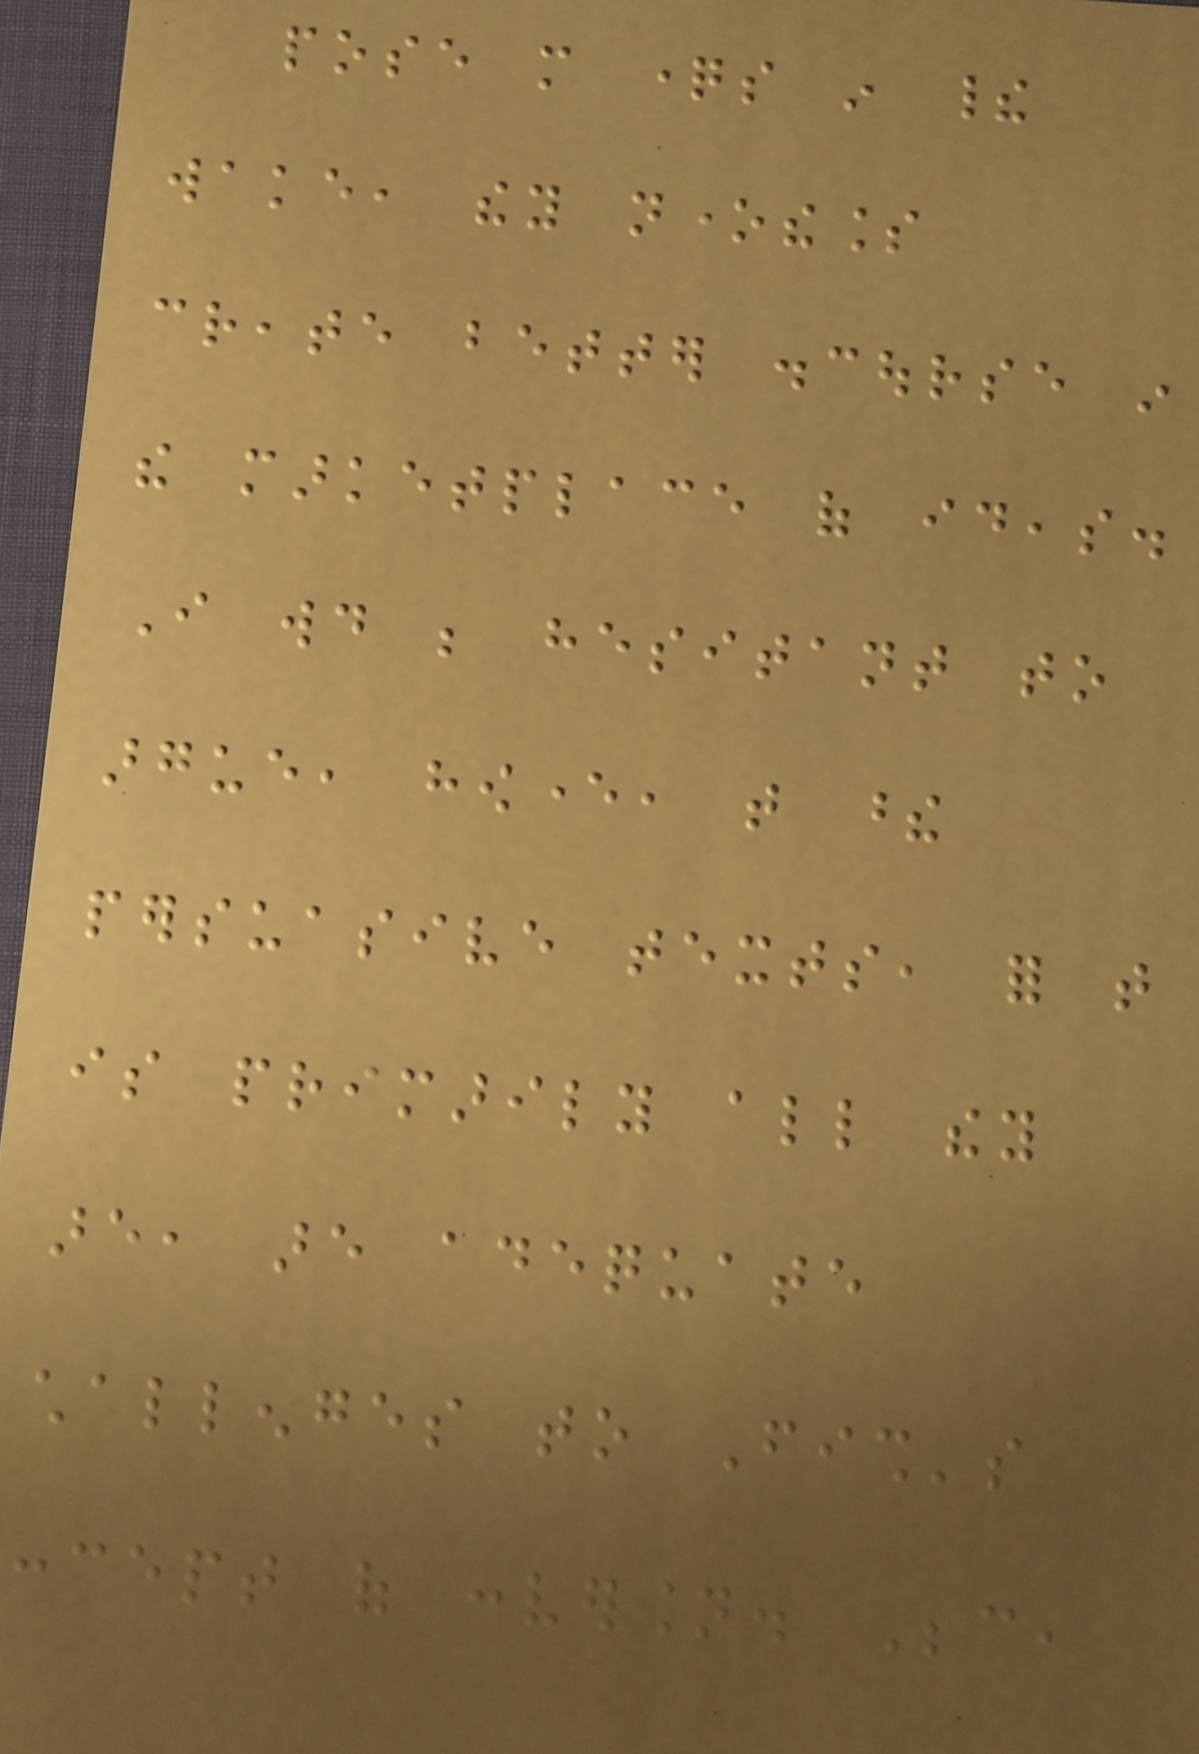pose more questions in their
wake, they nonetheless
create better discourse in
the marketplace of ideas.
I would be hesitant to
argue, however, that these
persuasive texts, for that
is primarily all they
are, are adequate
challenges to Fish's
concept of conversion. Because,
